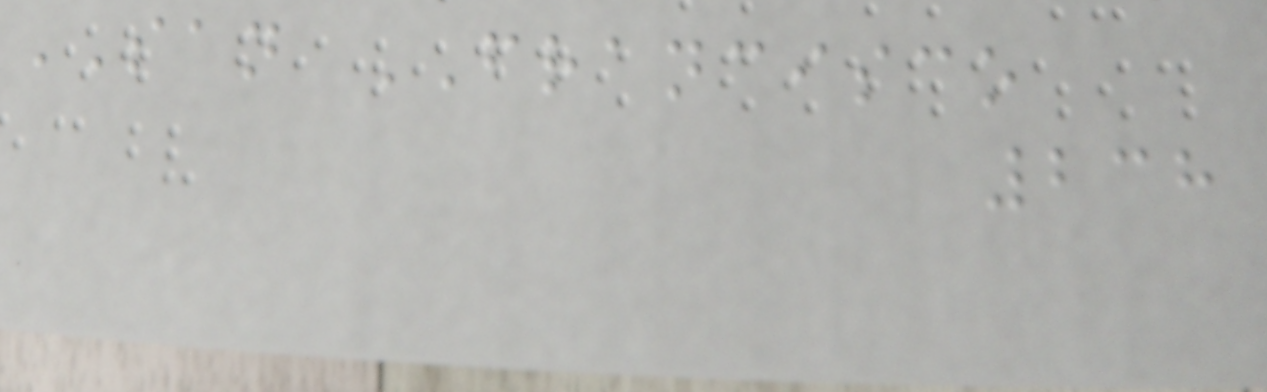SAN FRANCISCO
238
